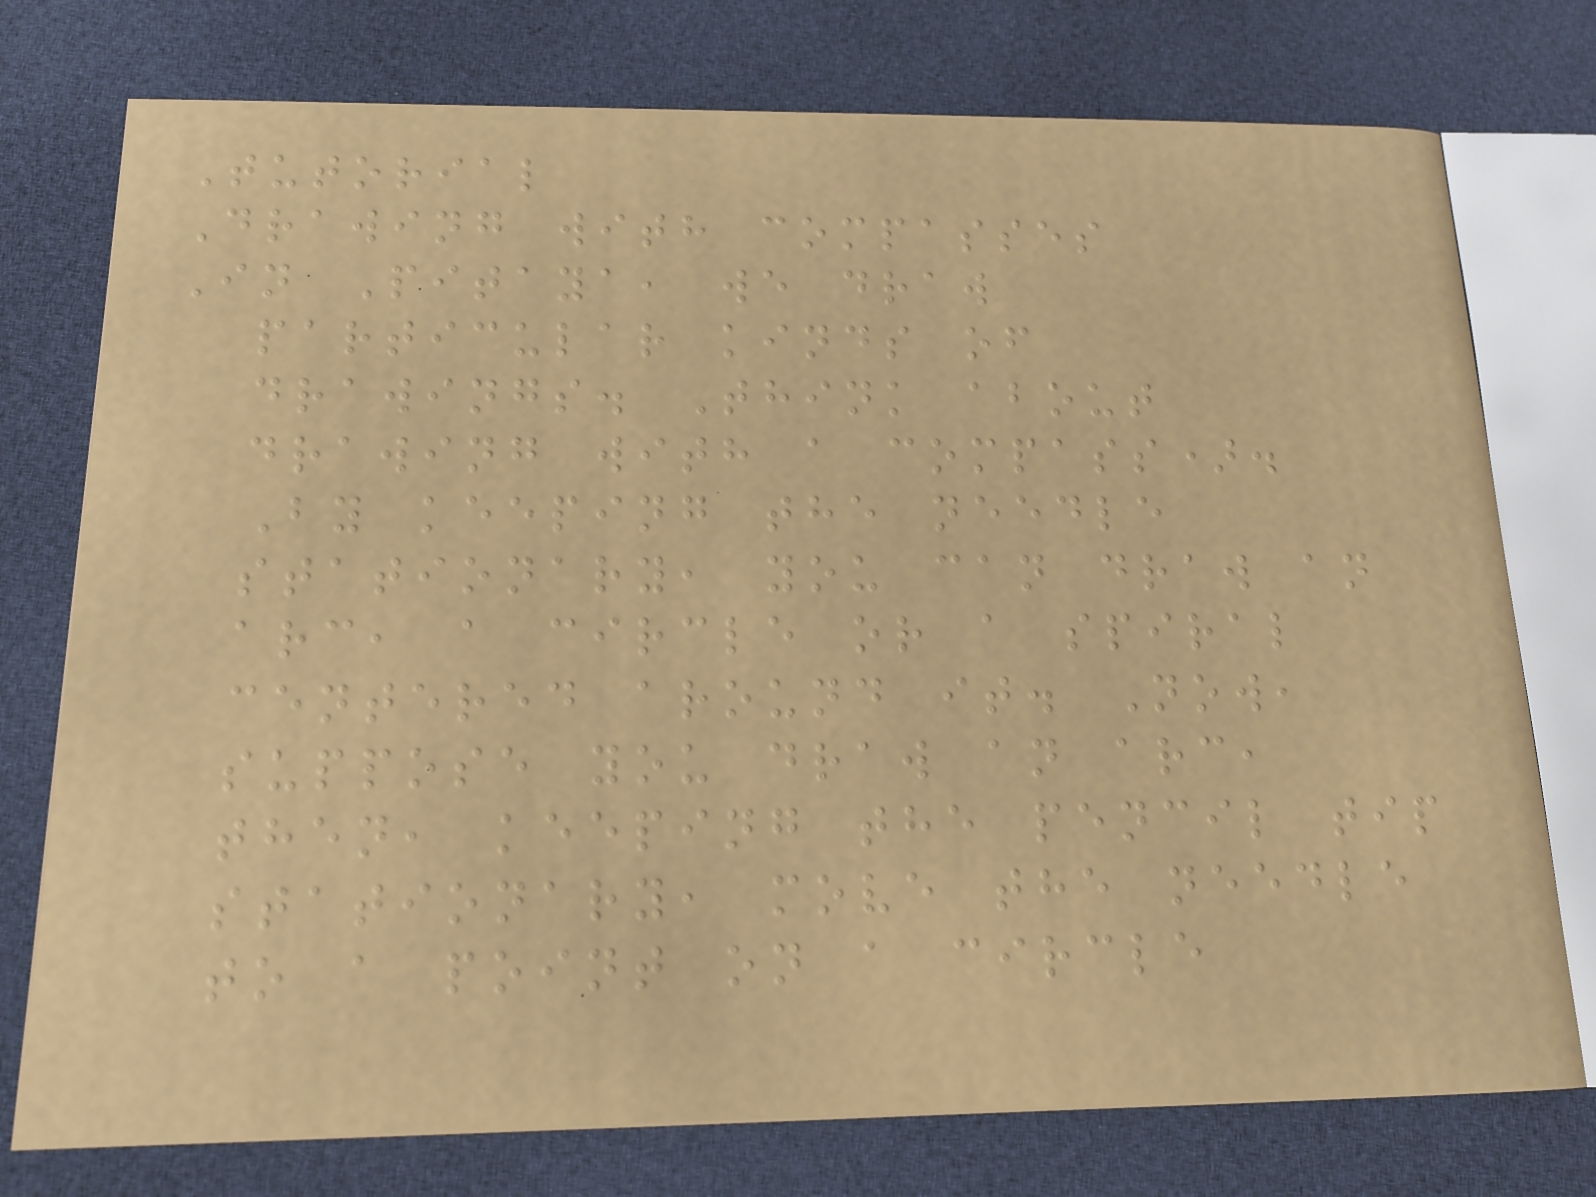Tutorial
Drawing with compasses
In Pitaya, we draw
particular kinds of
drawings. Think about
drawing with a compass).
By keeping the needle
stationary, you can draw an
arc, a circle or a spiral
centered around it. Now,
suppose you draw an arc,
then, keeping the pencil tip
stationary, move the needle
to a point on a circle
